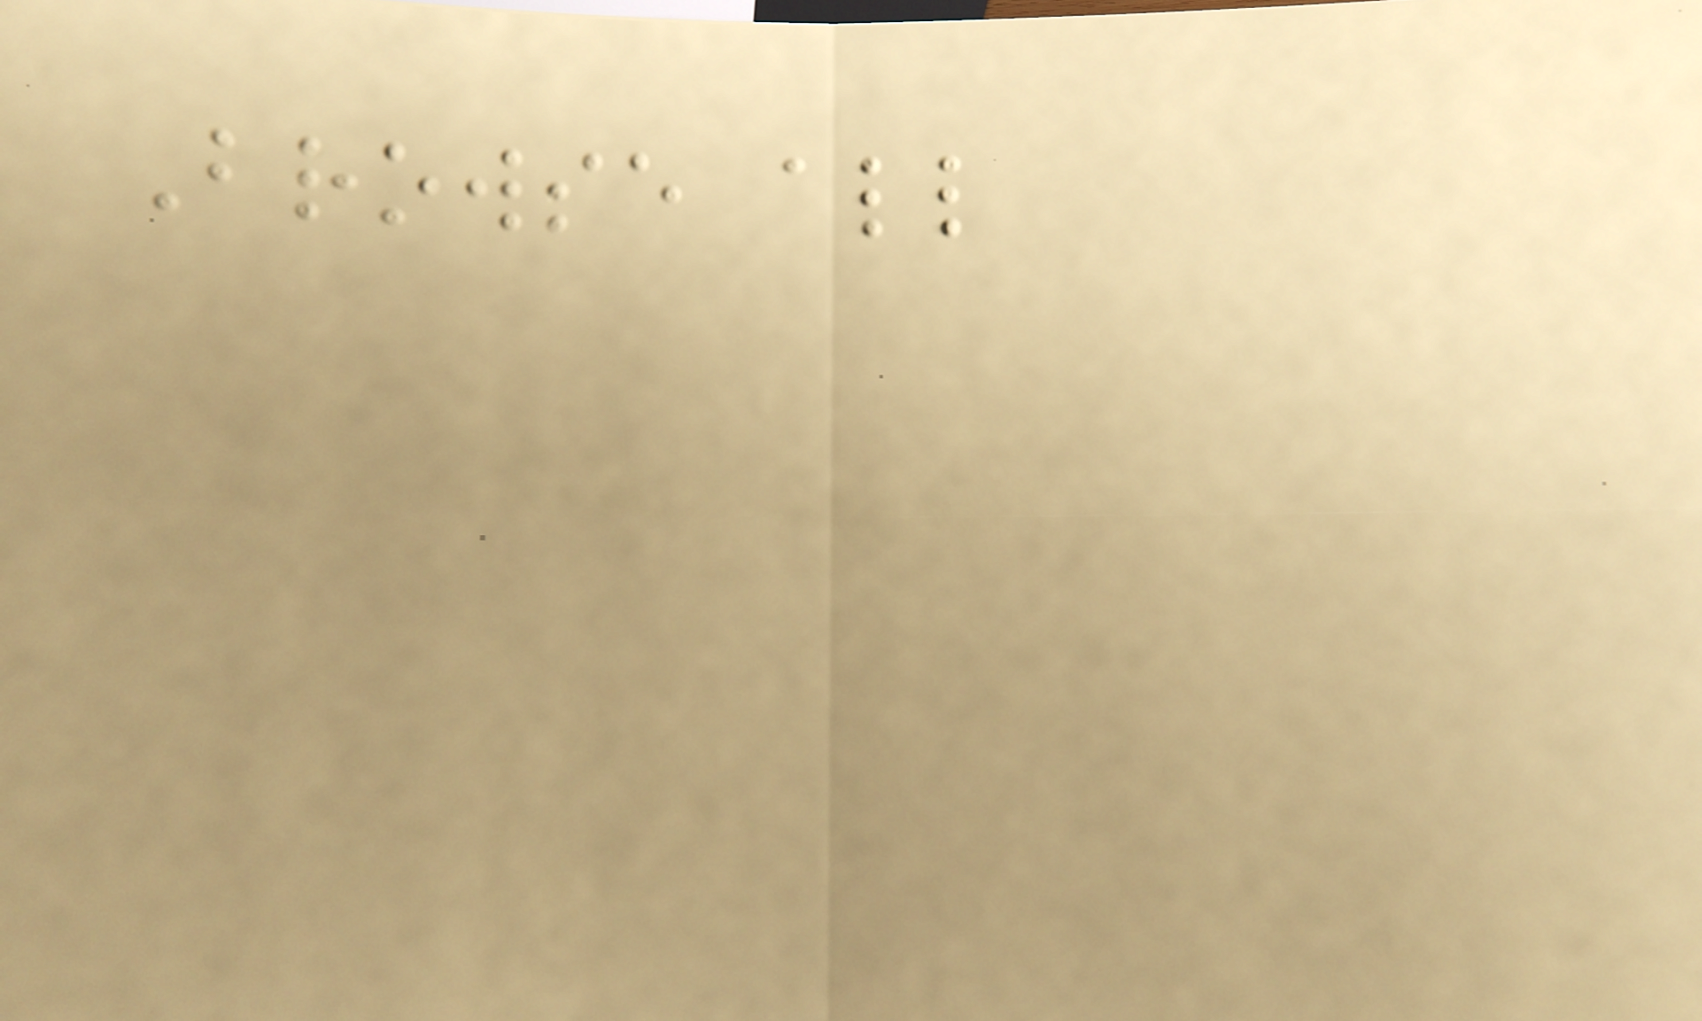Browse all
